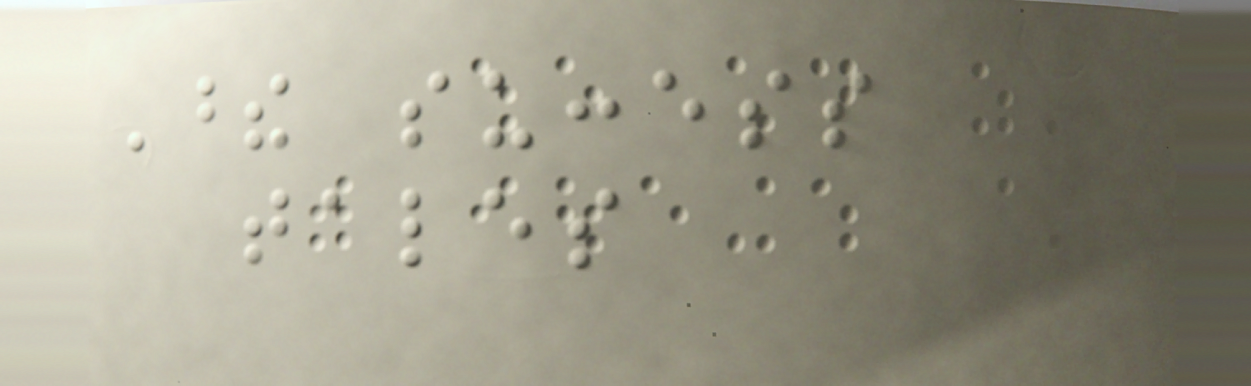These success
tales
